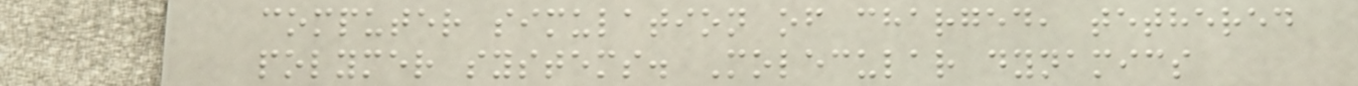computer simulation of charged, tethered
polymer systems. Molecular dynamics
